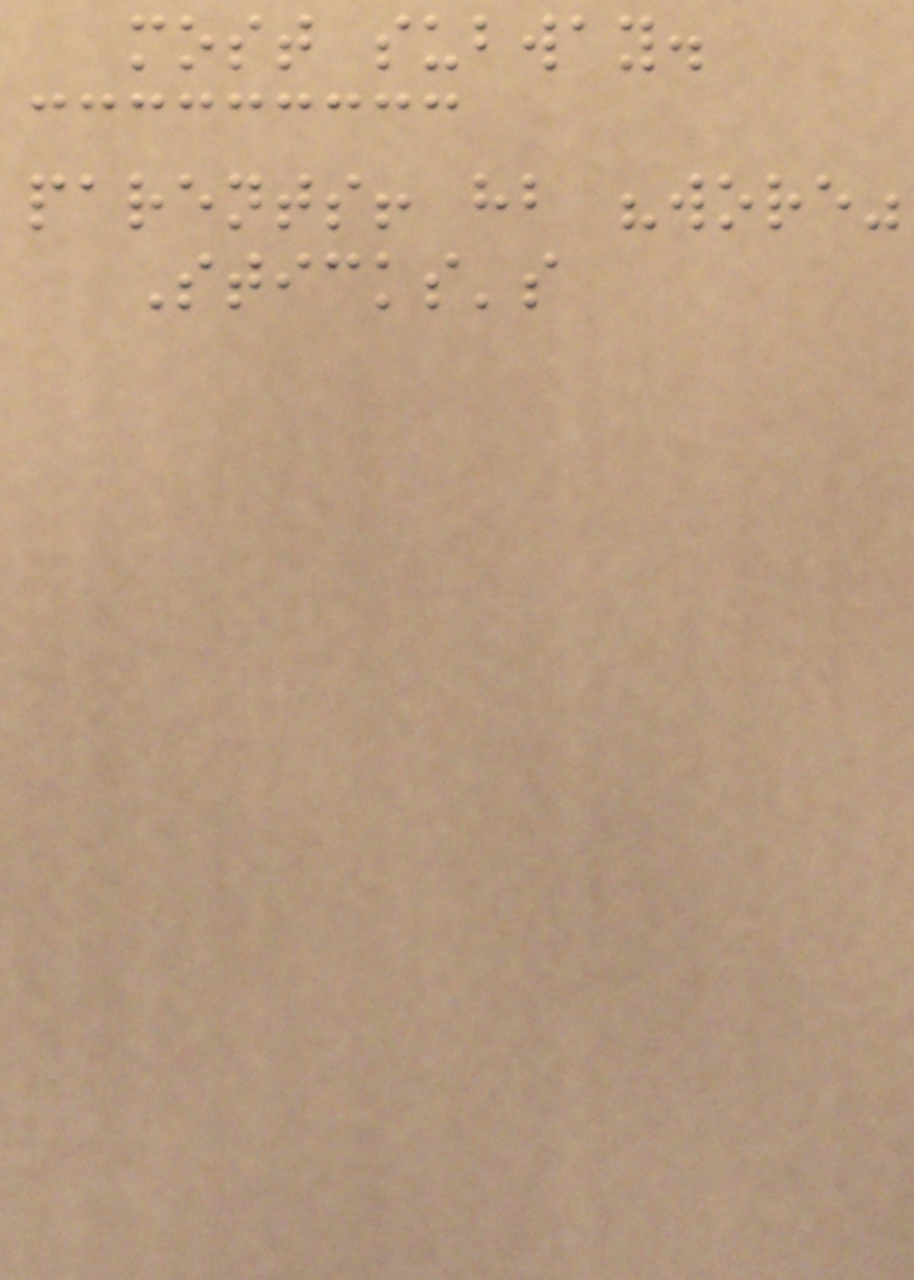most subway.
parents! hb "wore"
Sticks's
